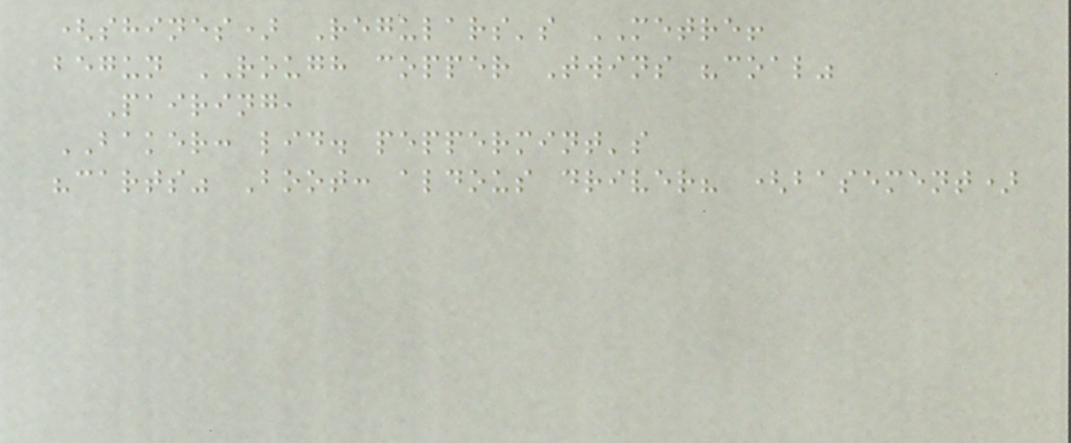(shines) Regulars's METRE!
begun ROUGH copper Twins "coal"
Pairing,
BAKER: lid. peppermint's
"carts" Boot: aldous driver? (basement)
